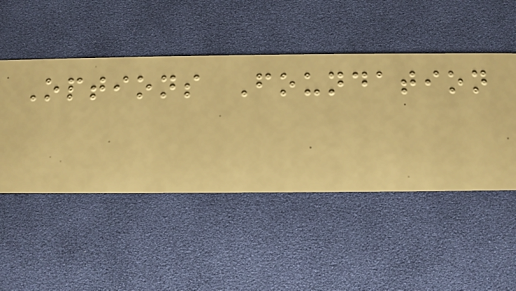Options Foundation
